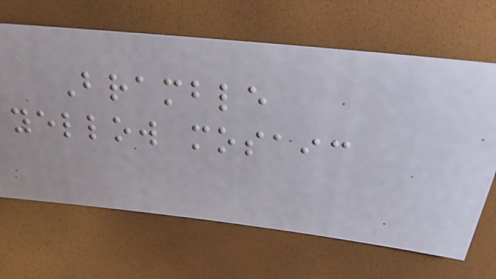Bramble
yellow mosaic
